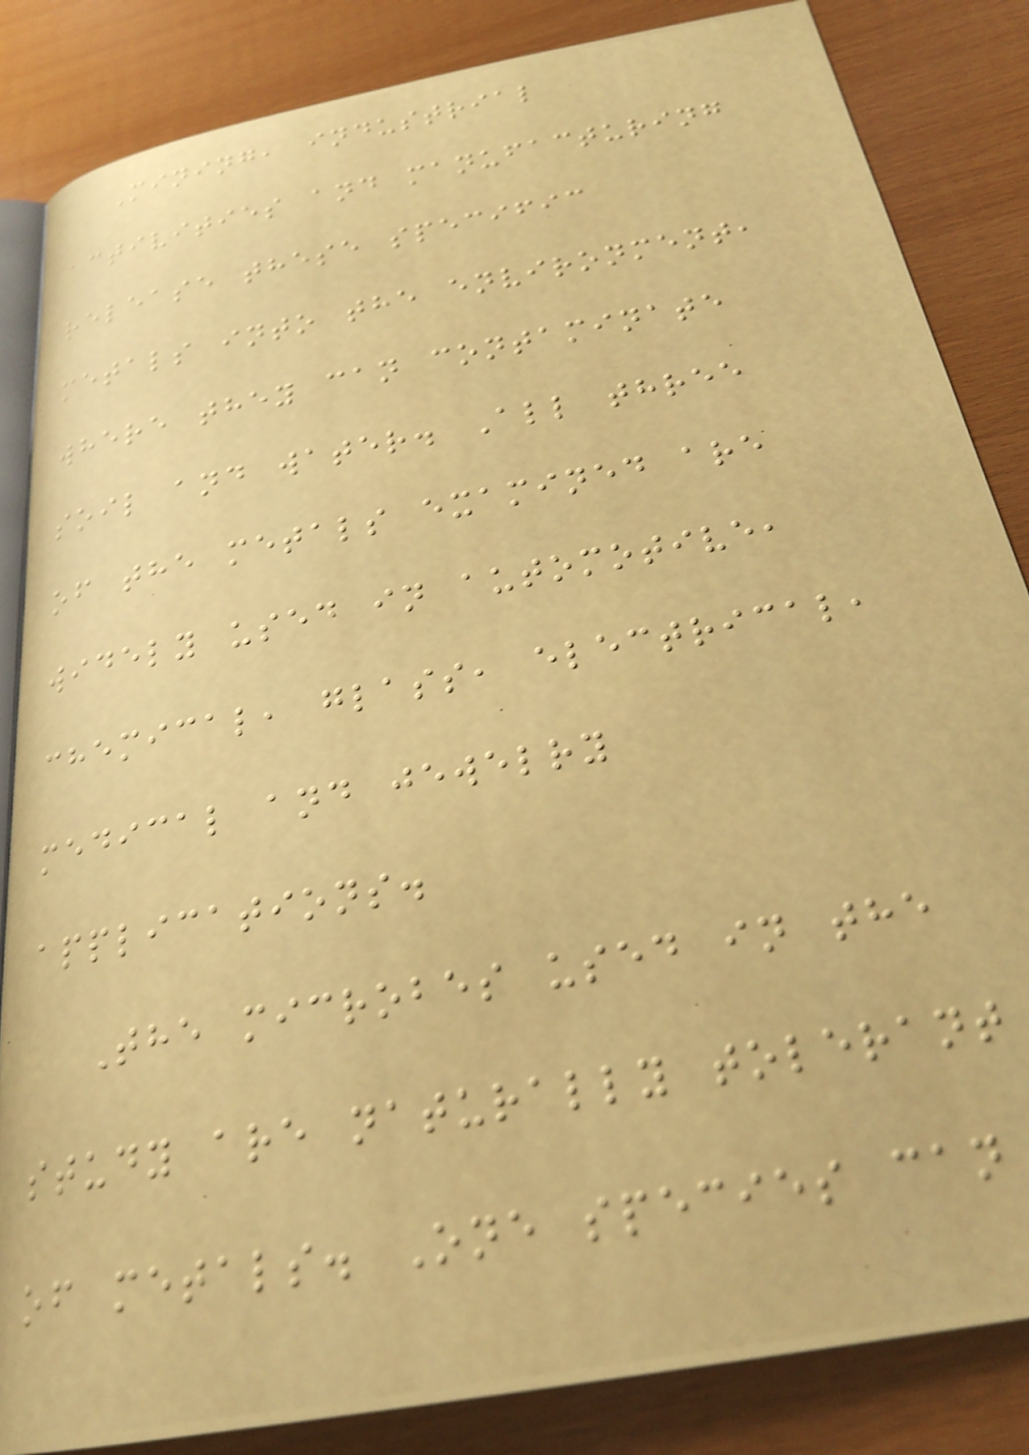Mining, industrial
activities and manufacturing
release these specific
metals into the environment,
where they can contaminate
soil and water. All three
of the metals examined are
widely used in automotive,
chemical, glass, electrical,
medical and jewelry
applications.
The microbes used in the
study are naturally tolerant
of metals. One species can
